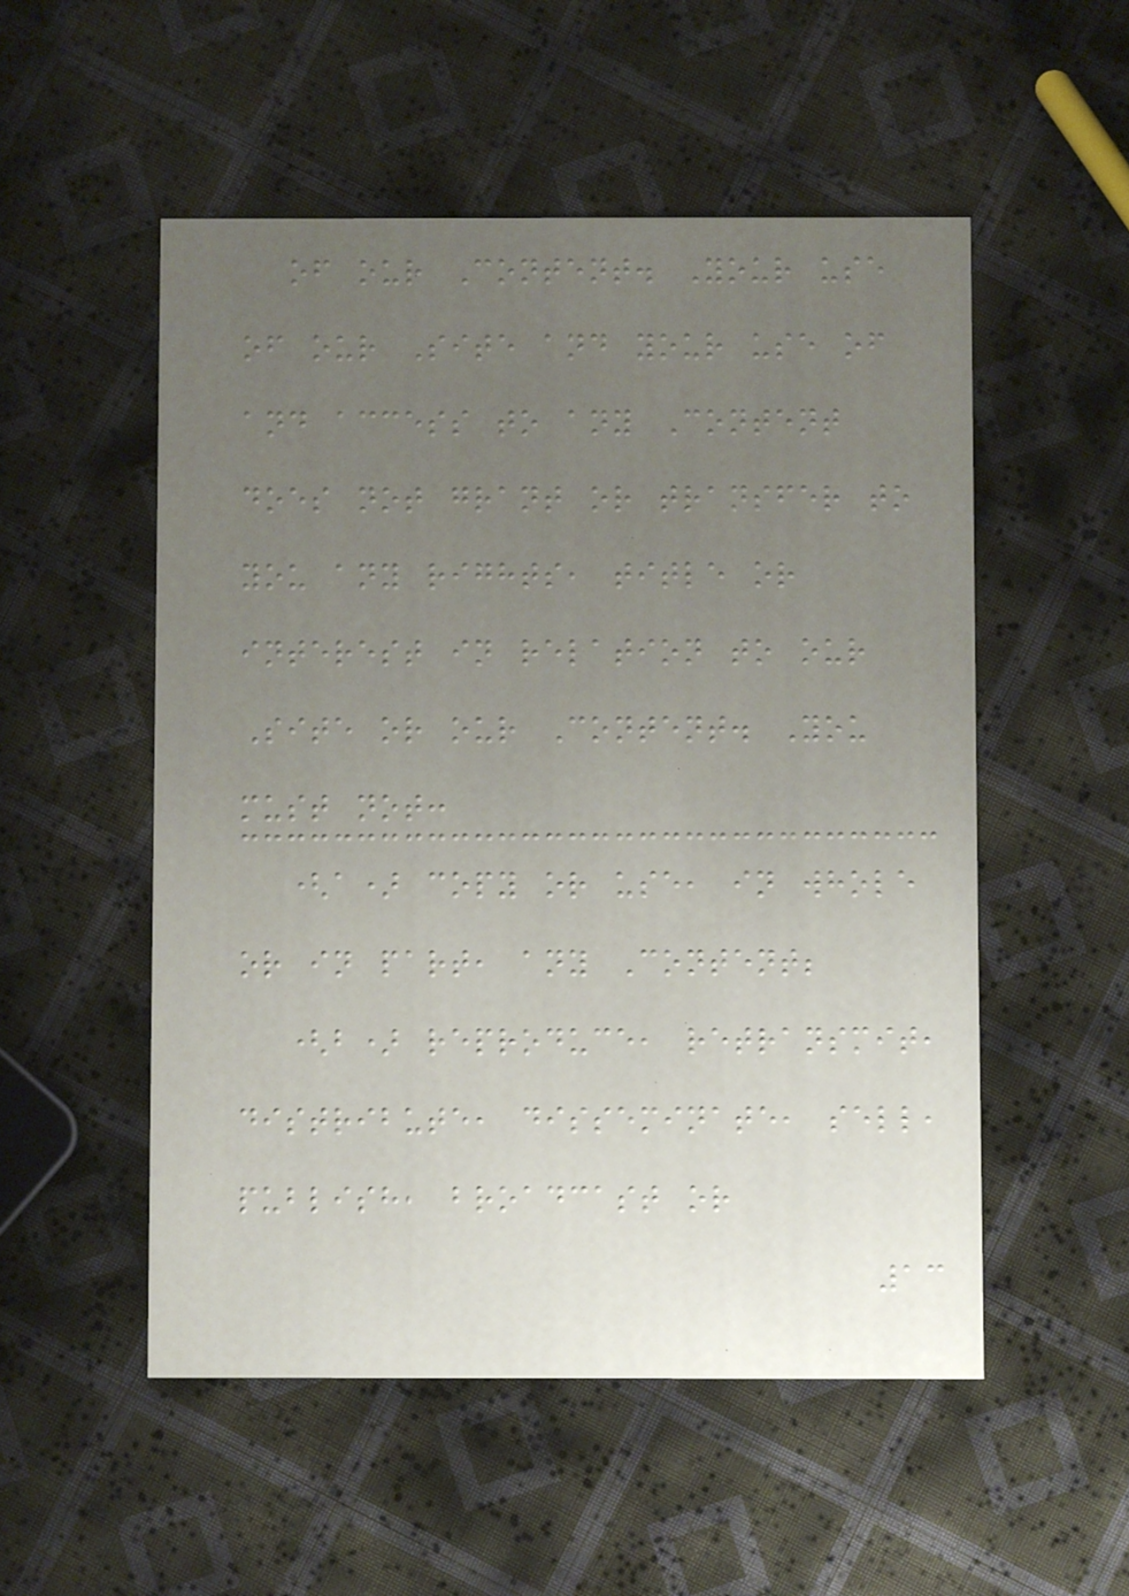of our Content. Your use
of our Site and your use of
and access to any Content
does not grant or transfer to
you any rights, title or
interest in relation to our
Site or our Content. You
must not:
(a) copy or use, in whole
or in part, any Content;
(b) reproduce, retransmit,
distribute, disseminate, sell,
publish, broadcast or
13
